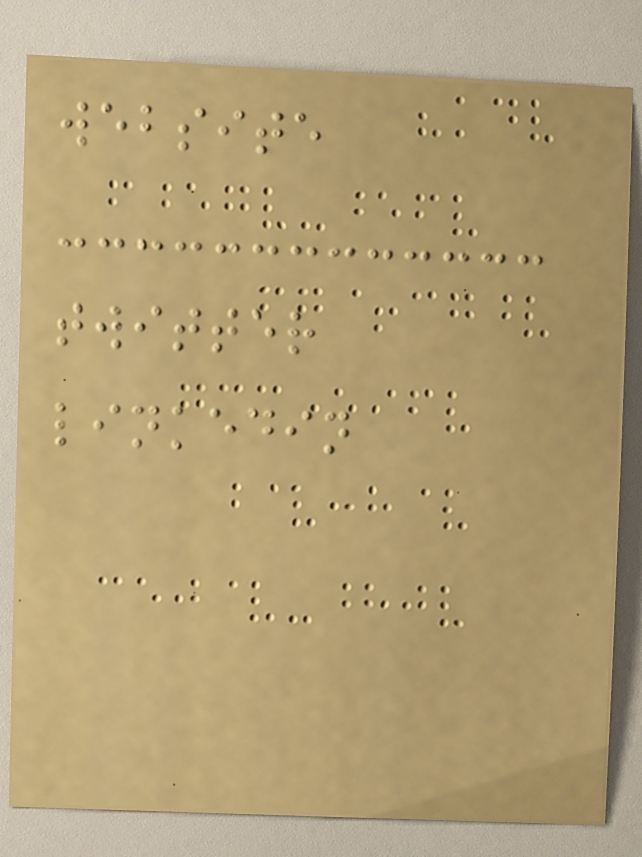website
twitter
linkedin
